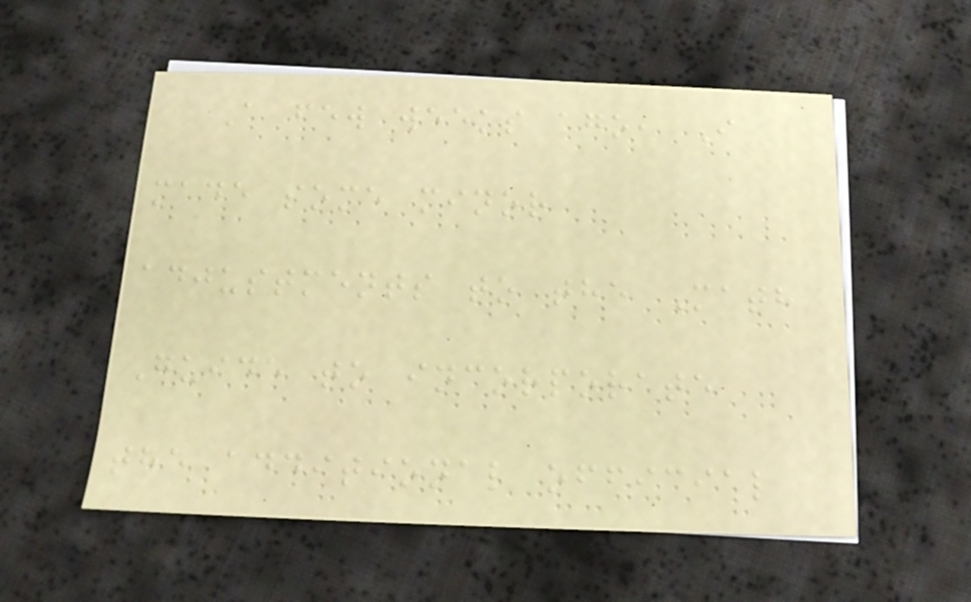A few weeks ago, I
made some minor
adjustments to the Math
Guide to incorporate
the additional official
